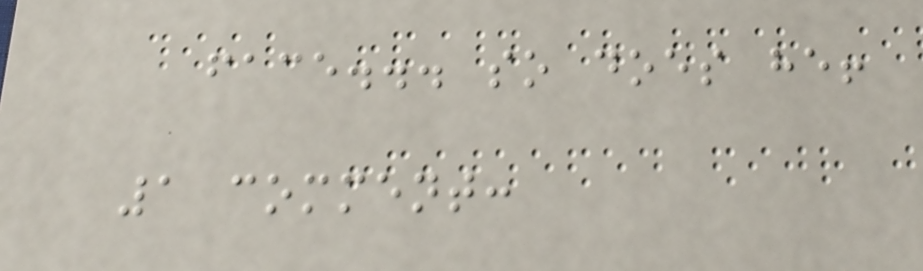face... so does he!
1 comment:
